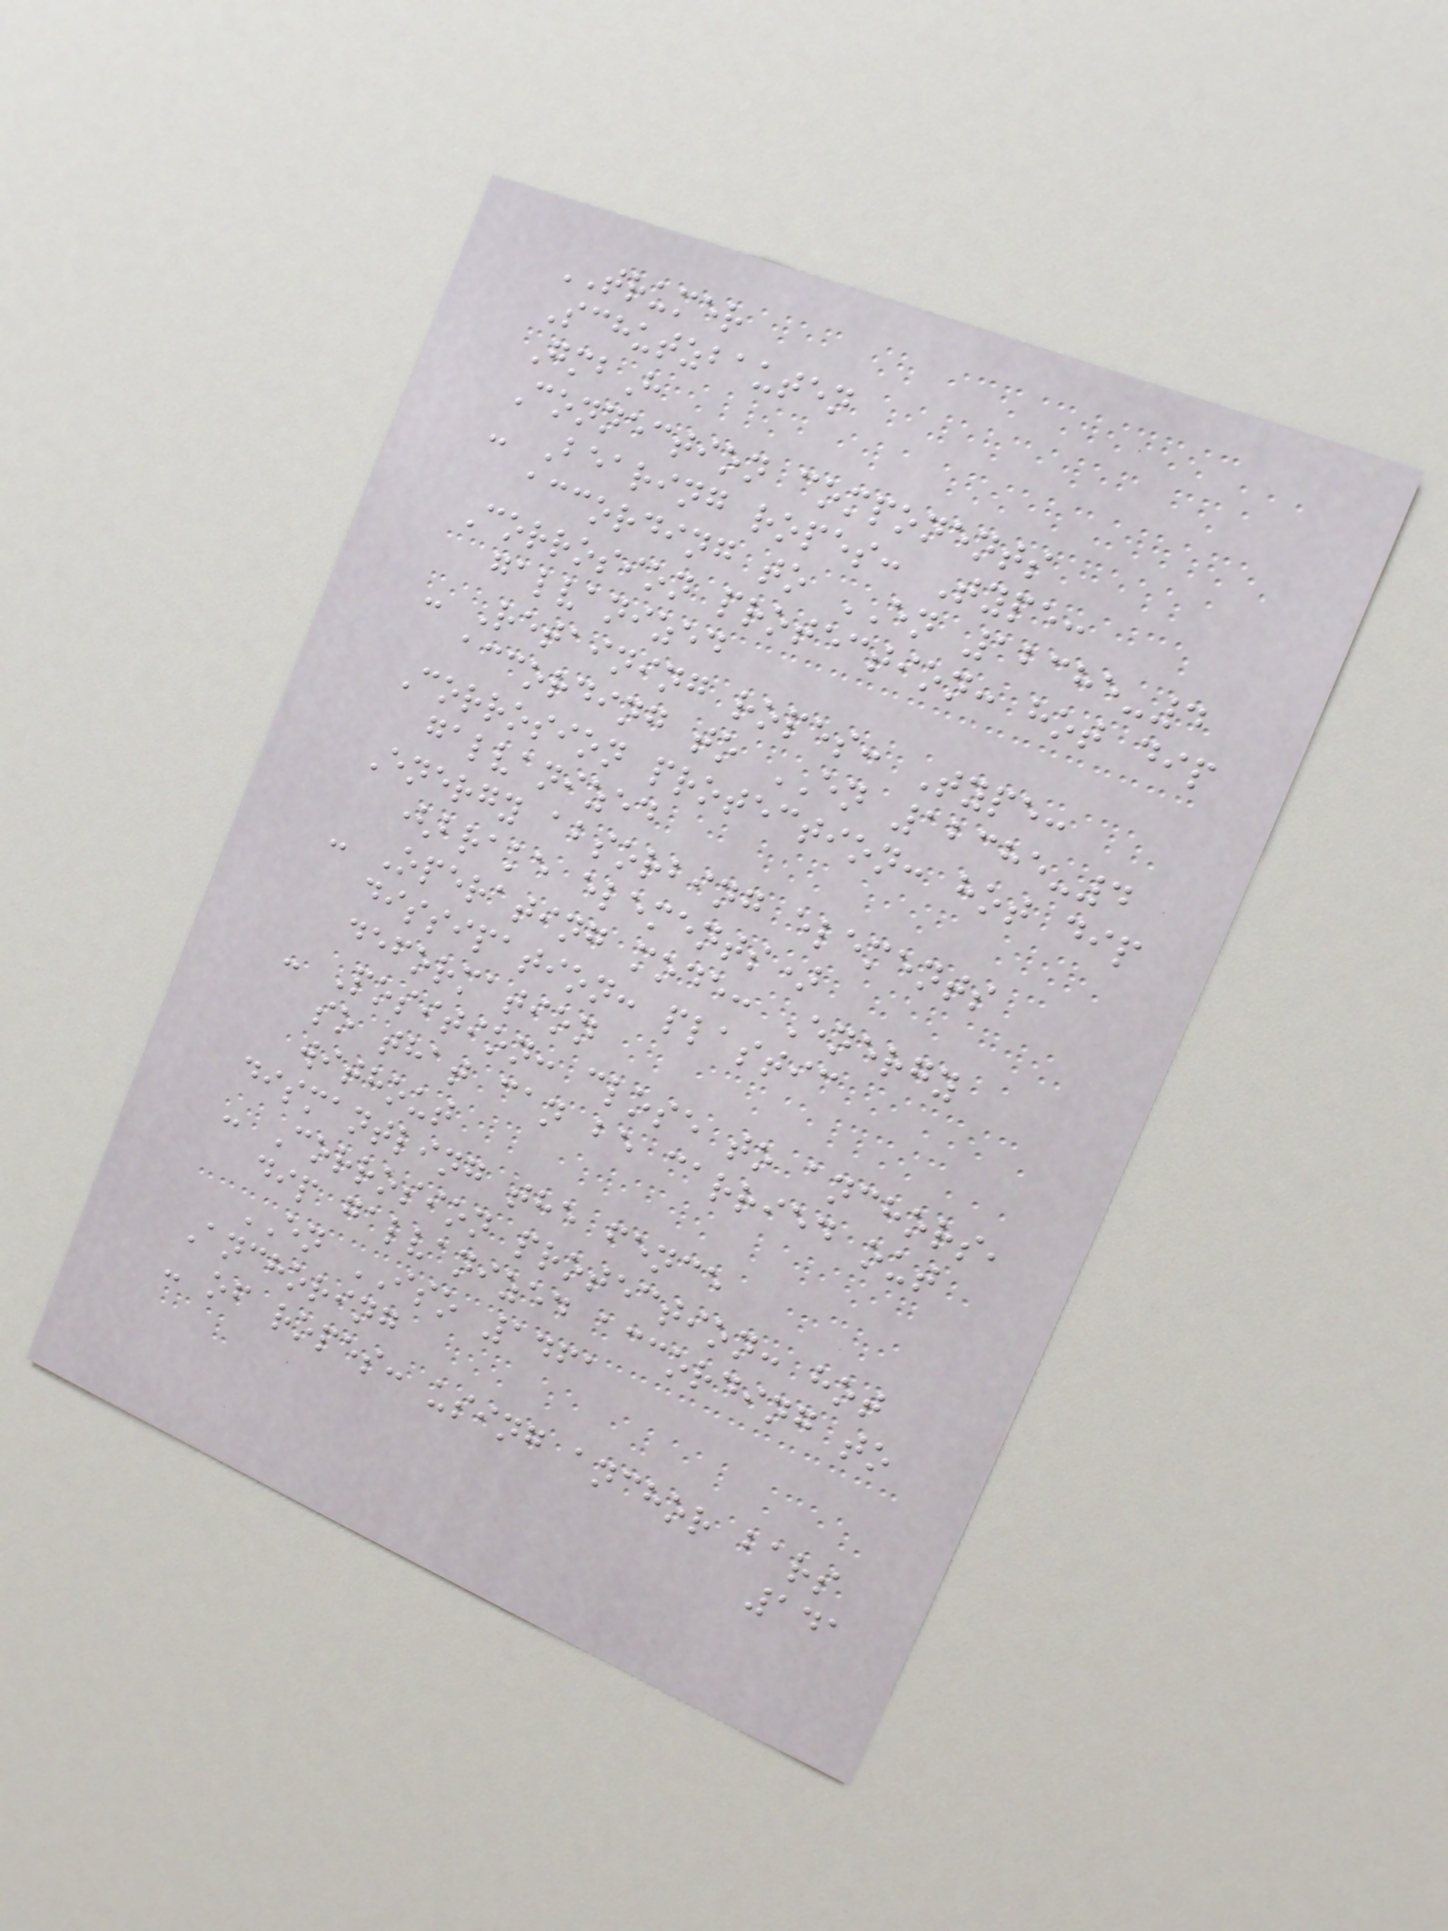TRUMER
Schutzbauten
GmbH
Connection components
- Bearing ropes: Type:
according to EN 12385-4
Corrosion protection: hot dip
galvanized
- Retaining ropes: Type:
according to EN 12385-4
Corrosion protection: hot dip
galvanized
Energy absorbing elements
(brake elements)
- Operating mode: Energy
dissipation: plastic
deformation
- Position: close to anchors,
so that can be carried out
without
dismantling the fence
- Corrosion protection: hot
dip galvanized according to
EN ISO 1461
Anchoring
- of ropes: using anchor bars
141
